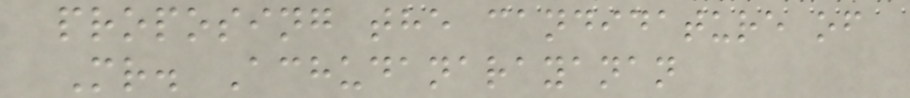proposing the candidature of
Mr. Achudanarayanan
